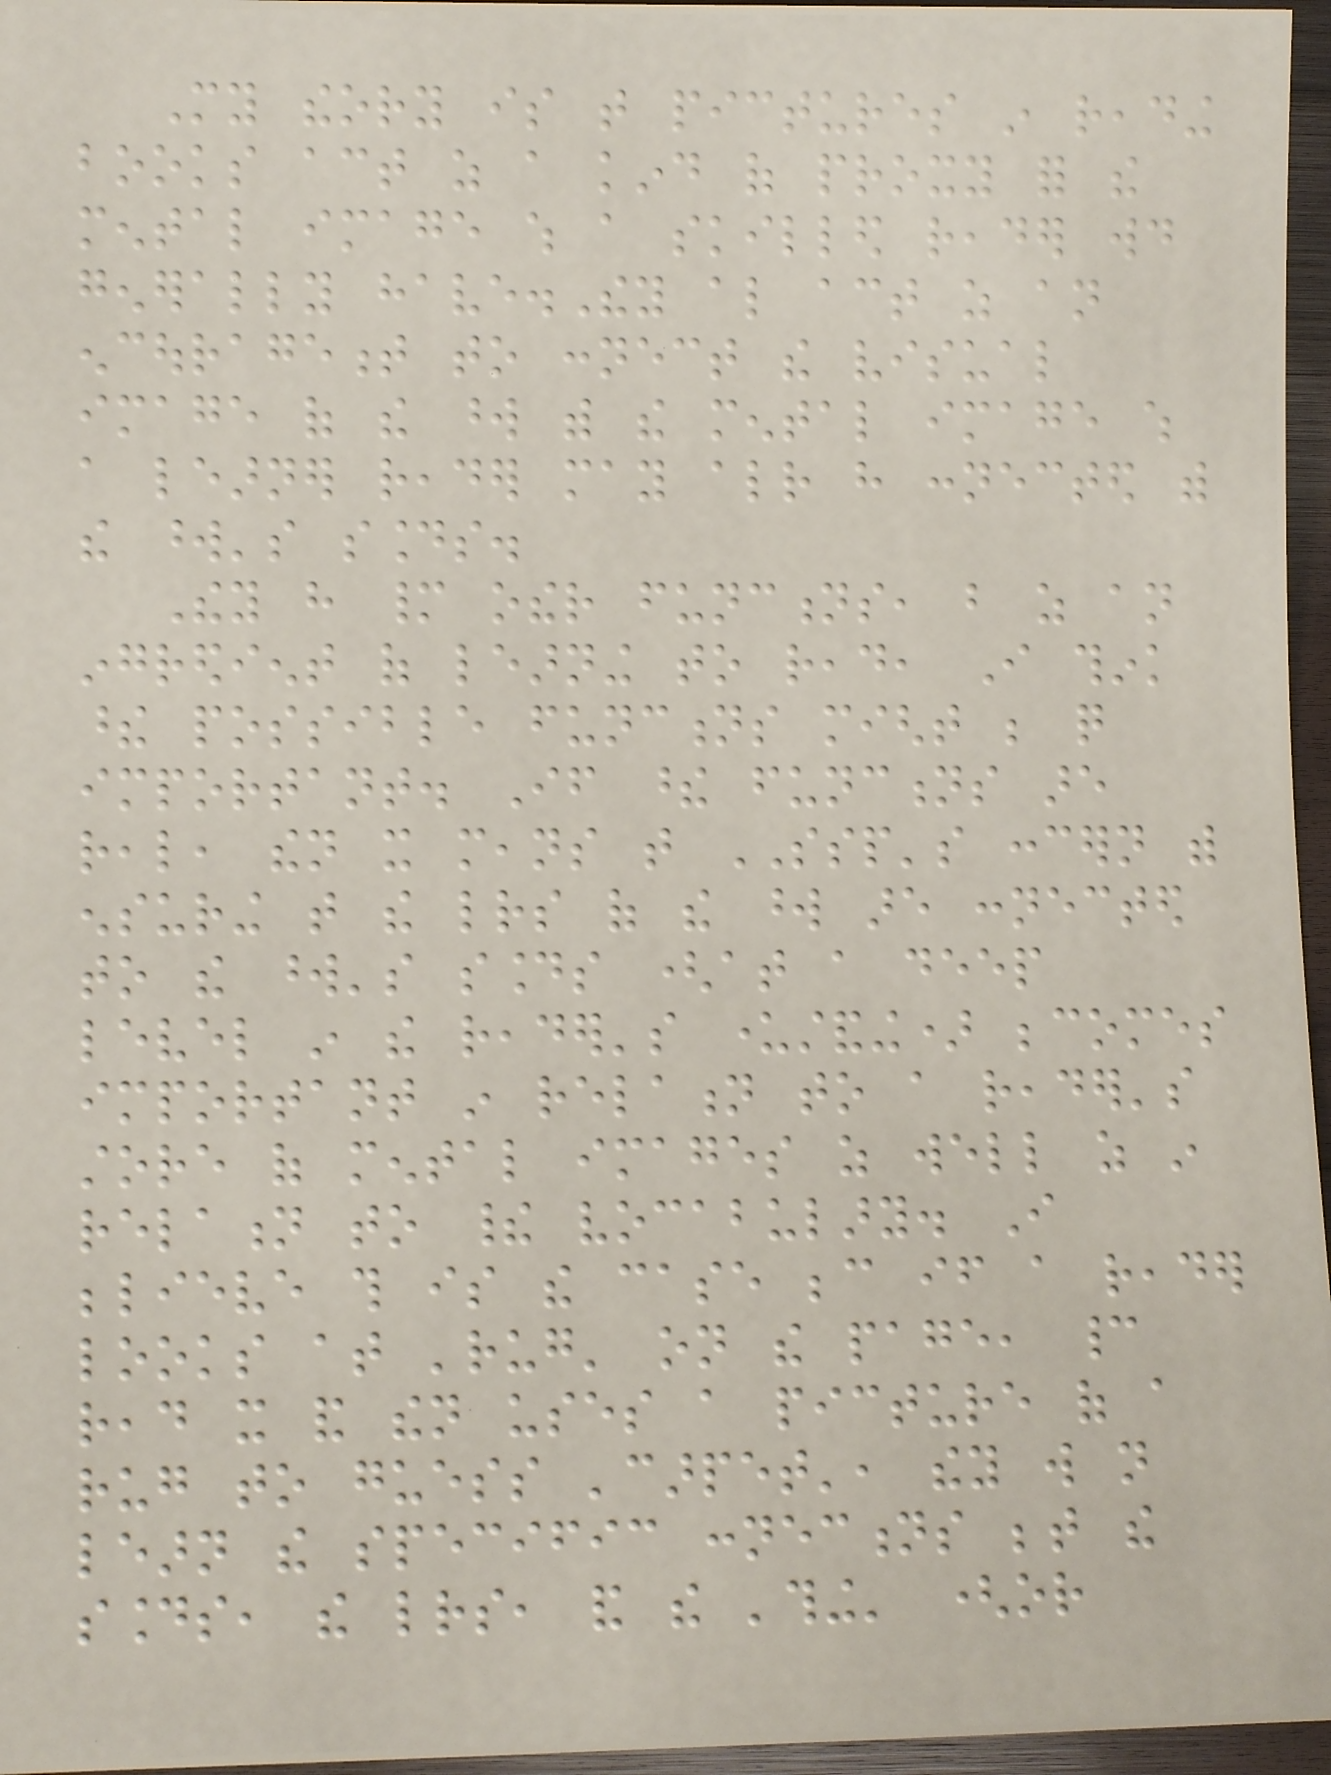My theory is that pictures in reading
books act as a kind of proxy for the
mental image which a skilled reader would
generally have.They also act as an
encouragement to connect the visual
image of the word with the mental image which
a learner reader may already have connected with
the word's sounds.
They have many other functions, but as an
ingredient of learning to read, I think
these possible functions might be quite
important. If these functions are
real, then it means that SSP's concern with
ensuring that the letters of the word are connected
to the word's sounds (at a deep
level in the reader's understanding) becomes
important in relation to a reader's
store of mental images as well as in
relation to their vocabulary. I
believe this is the case because if a reader
looks at 'rug' on the page, cannot
read it and then uses a picture of a
rug to guess 'carpet', they will not
learn the specific connections between the
sounds, the letters, and the 'thing' (or
